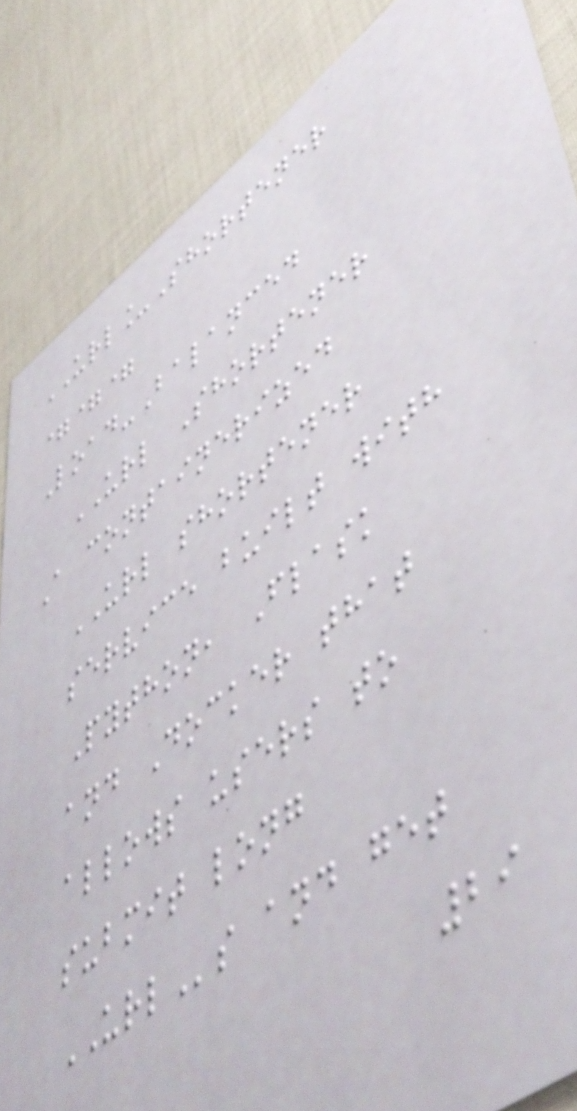URL_Shortener
===
Load-Balanced
URL Shortener
A containerized
URL shortener
service built with
Python, Flask
and Docker that
allows users to
submit long
URLs and get
29
